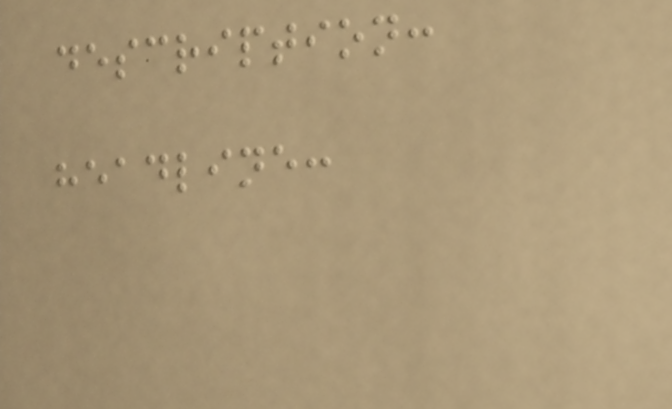description:
headline:
